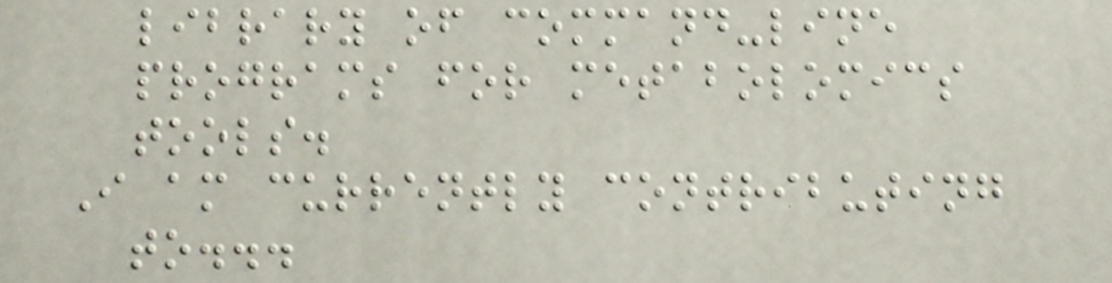library of command-line
programs for metabolomics
tools.
I am currently contributing
to...
